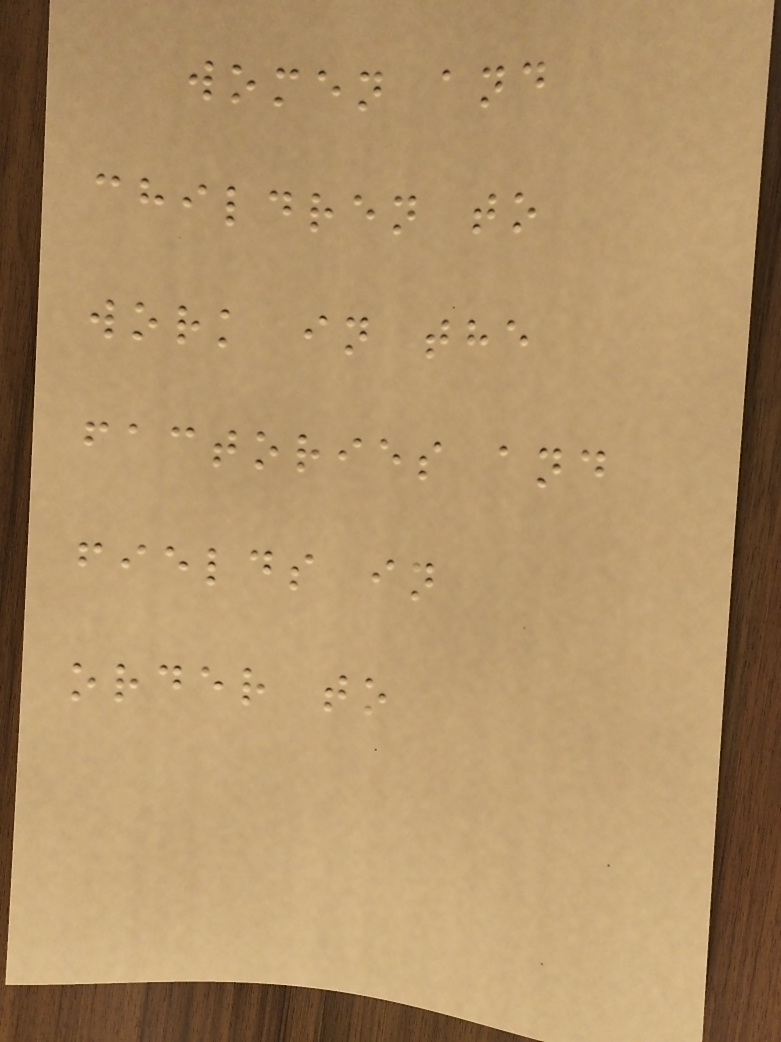women and
children to
work in the
factories and
fields in
order to
